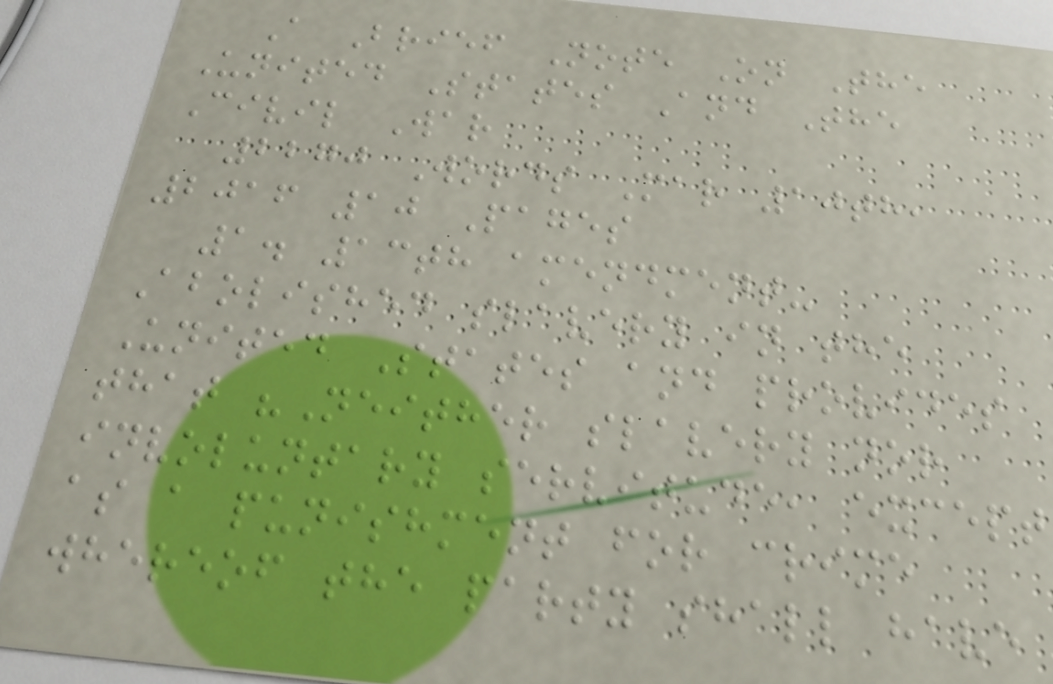A Brief Note On The
United States And The
Civil War
2270 Words Mar 10th,
2016 10 Pages
1. 13th amendment-
Abolished slavery in the
United States and provides
that "Neither slavery nor
involuntary servitude, except
as a punishment for crime
whereof the party shall have
